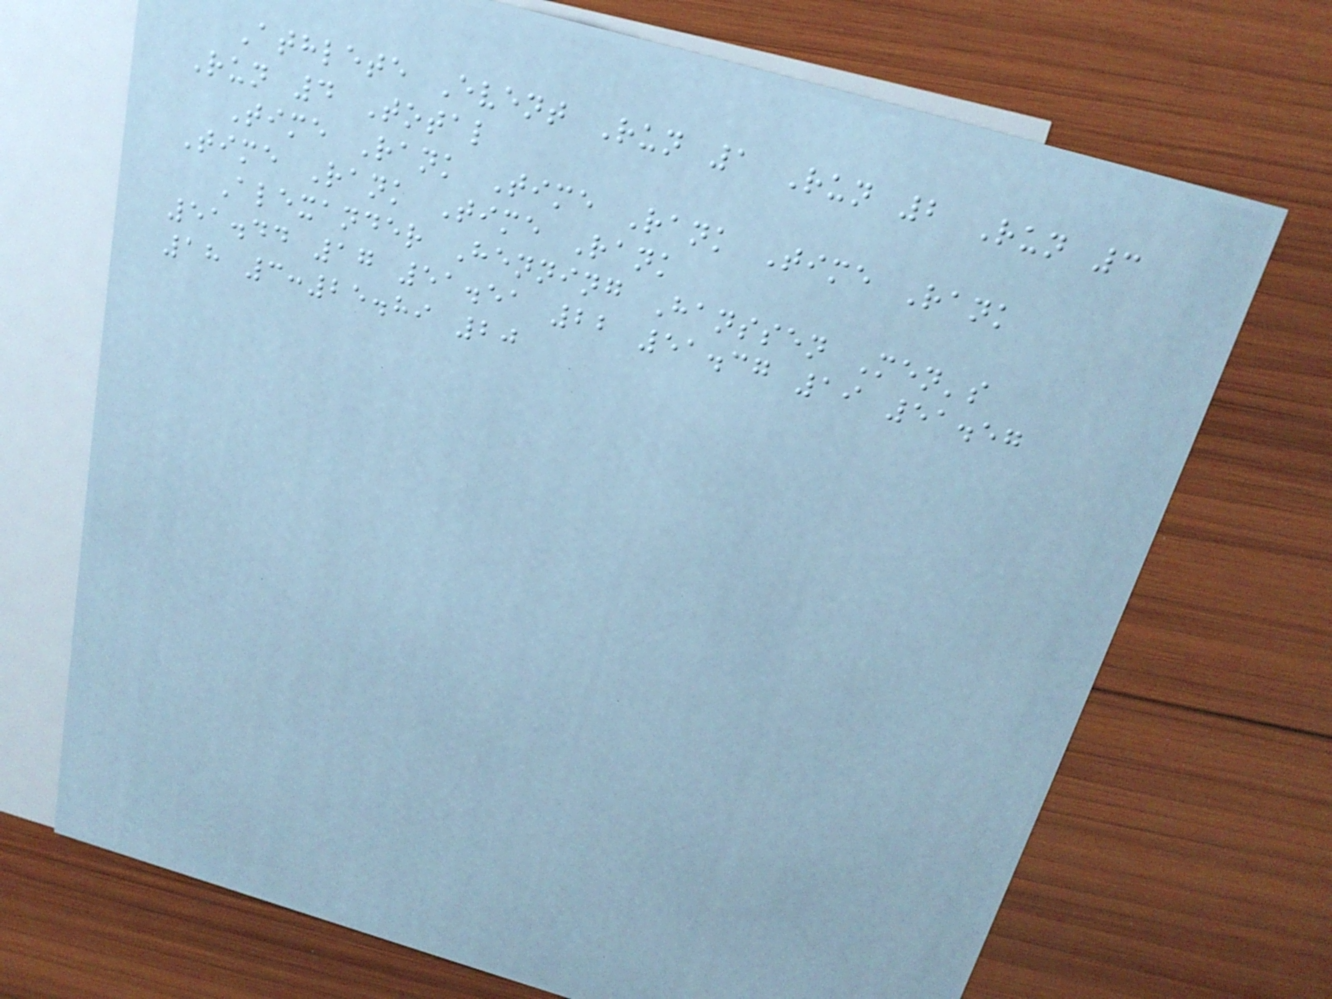Athlete Event Run 1 Run 2 Run 3
Run 4 Total
Time Rank Time Rank Time Rank
Time Rank Time Rank
Alexander Henning Hanssen Men's
51.44 17 51.51 22 51.37 19 51.57
18 3:25.89 20
